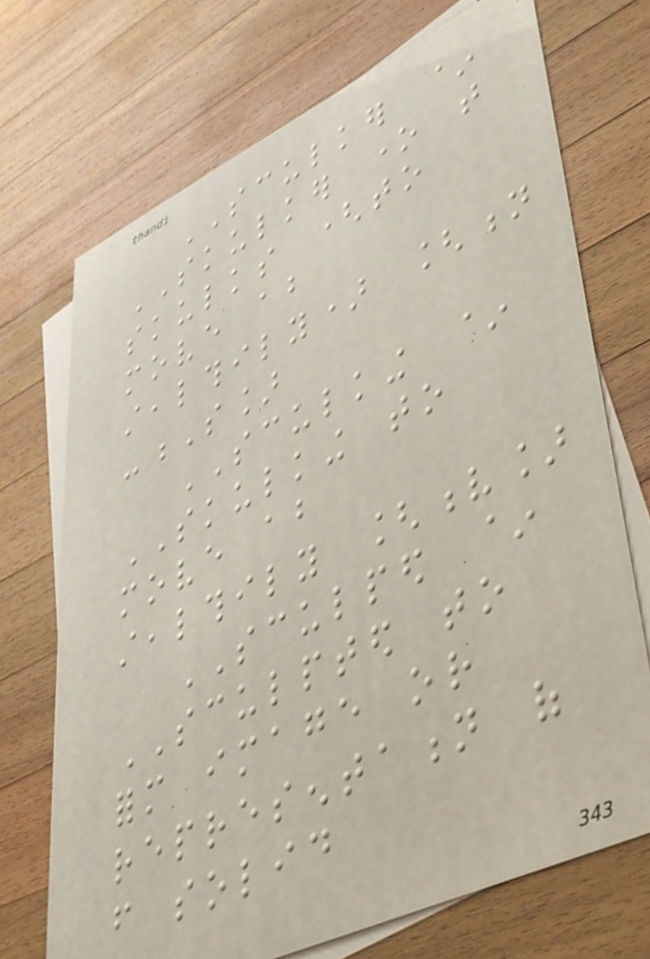SCULKER ~
SKULKER one that
skulks (to
move about
stealthily) [n
-S]
SCULKING ~
SKULKING to
move about
stealthily [v]
SCULPED ~
SCULPTED to
form image or
representation of
from solid
